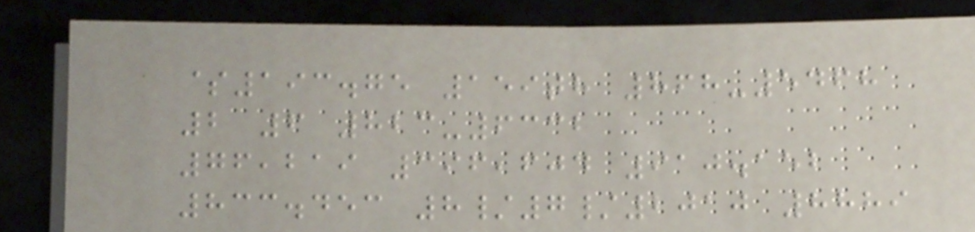$193.75 159th 868-5468
2 6 823-6332
76,219 396,604 910.152
833.453 8/7/2010 8889
